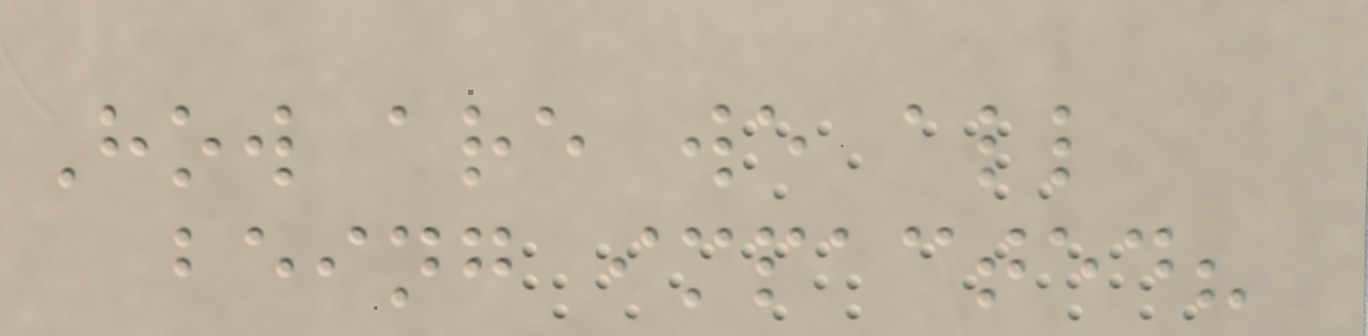How are we all
being impacted?
